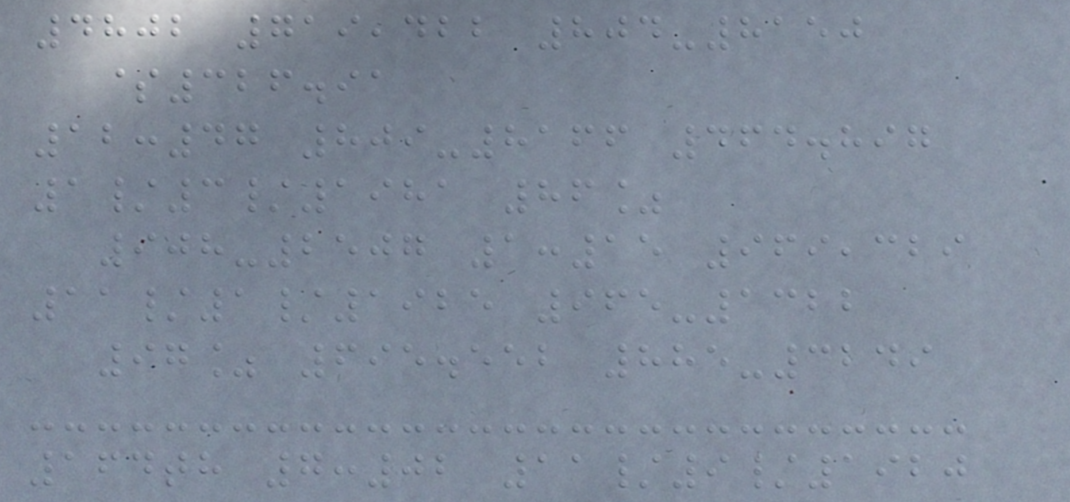4802 719,422 804-8150
$326.91
12:47 809-8166 464.897
1/3/1981 86%
908-2507 1:15 969,329
11/1/1925 965-1322
97% 695.552 885-3249
164th 7:02 11/9/1920
